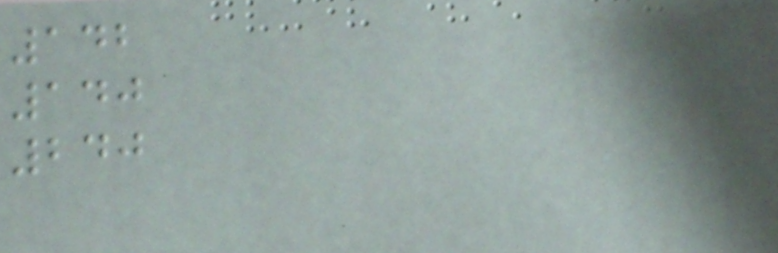142
140
240
